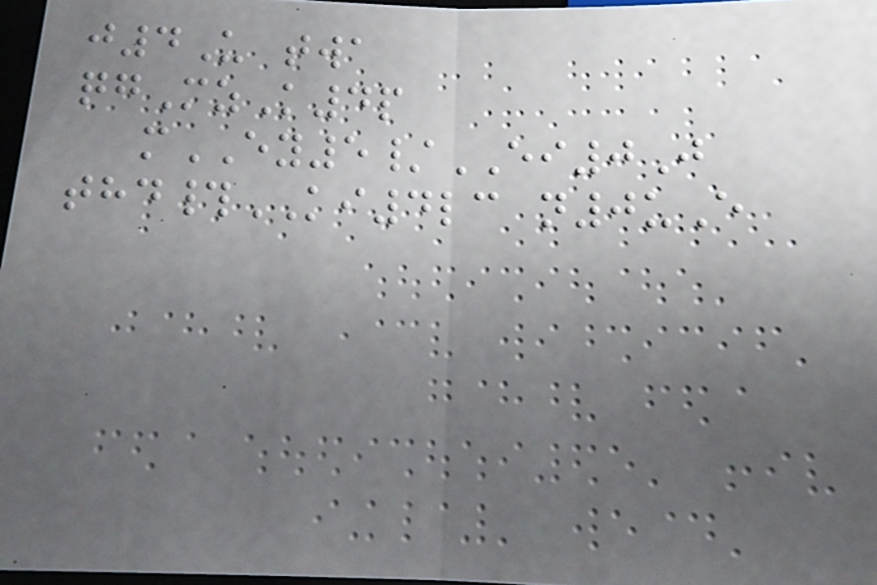j4U twa
qgMzK4p
mEY5/EI0J
thd#KI4lc n0uE
